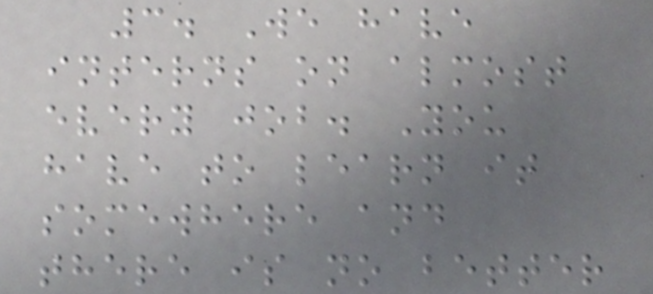3. We have
interns on almost
every job. You
have to learn it
somewhere and
there is no better
